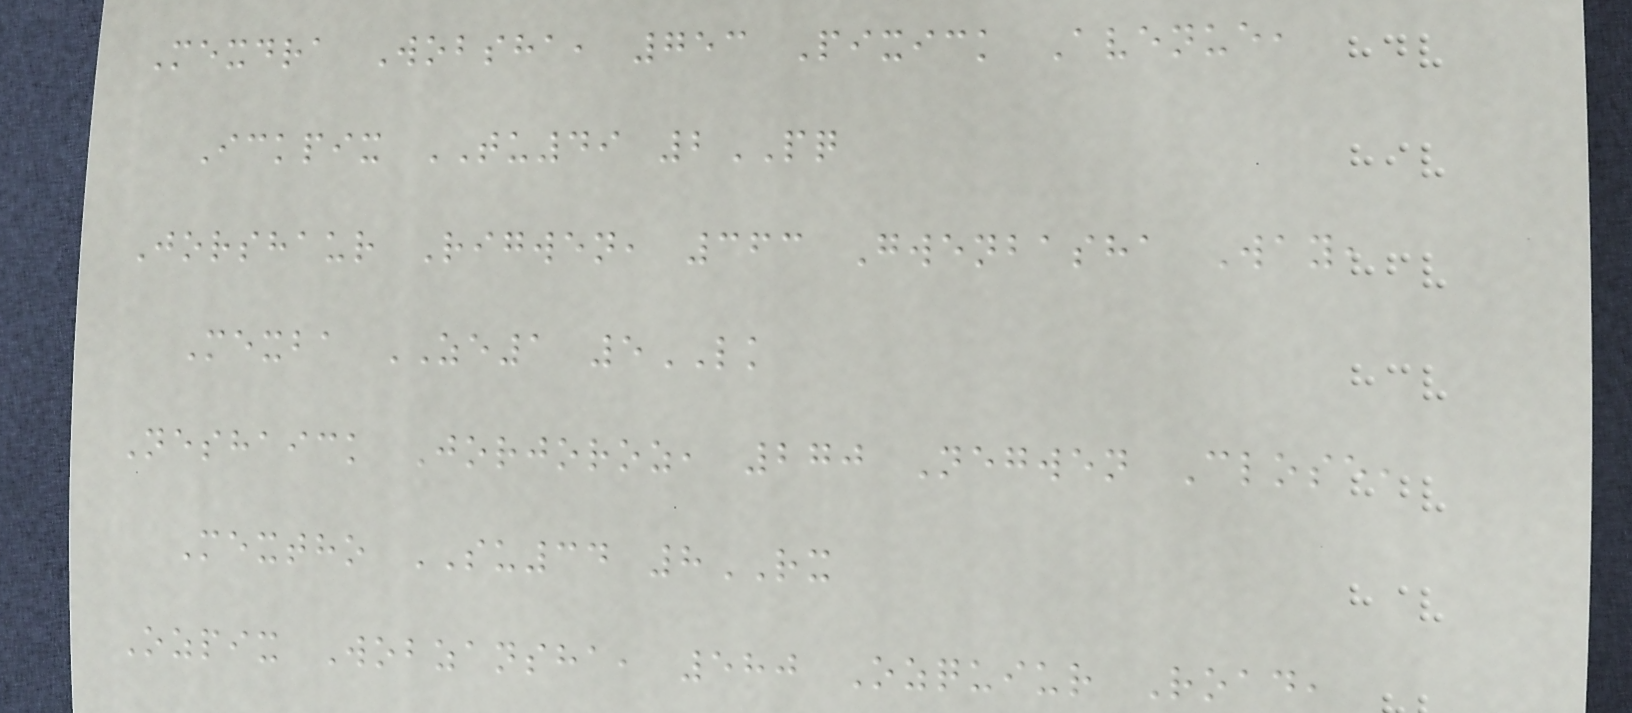Mexdra Wobsha, 753 Pixick Avenue,
Ickpix TU49 2PQ
Jorshaur Rigwen, 363 Gwenbasha Way,
Mexba ZE1 5LK
Neshaick Jorjoroz, 270 Negwen Close,
Mextho SU34 8RX
Ozpix Wobzansha, 580 Ozquiur Road,
